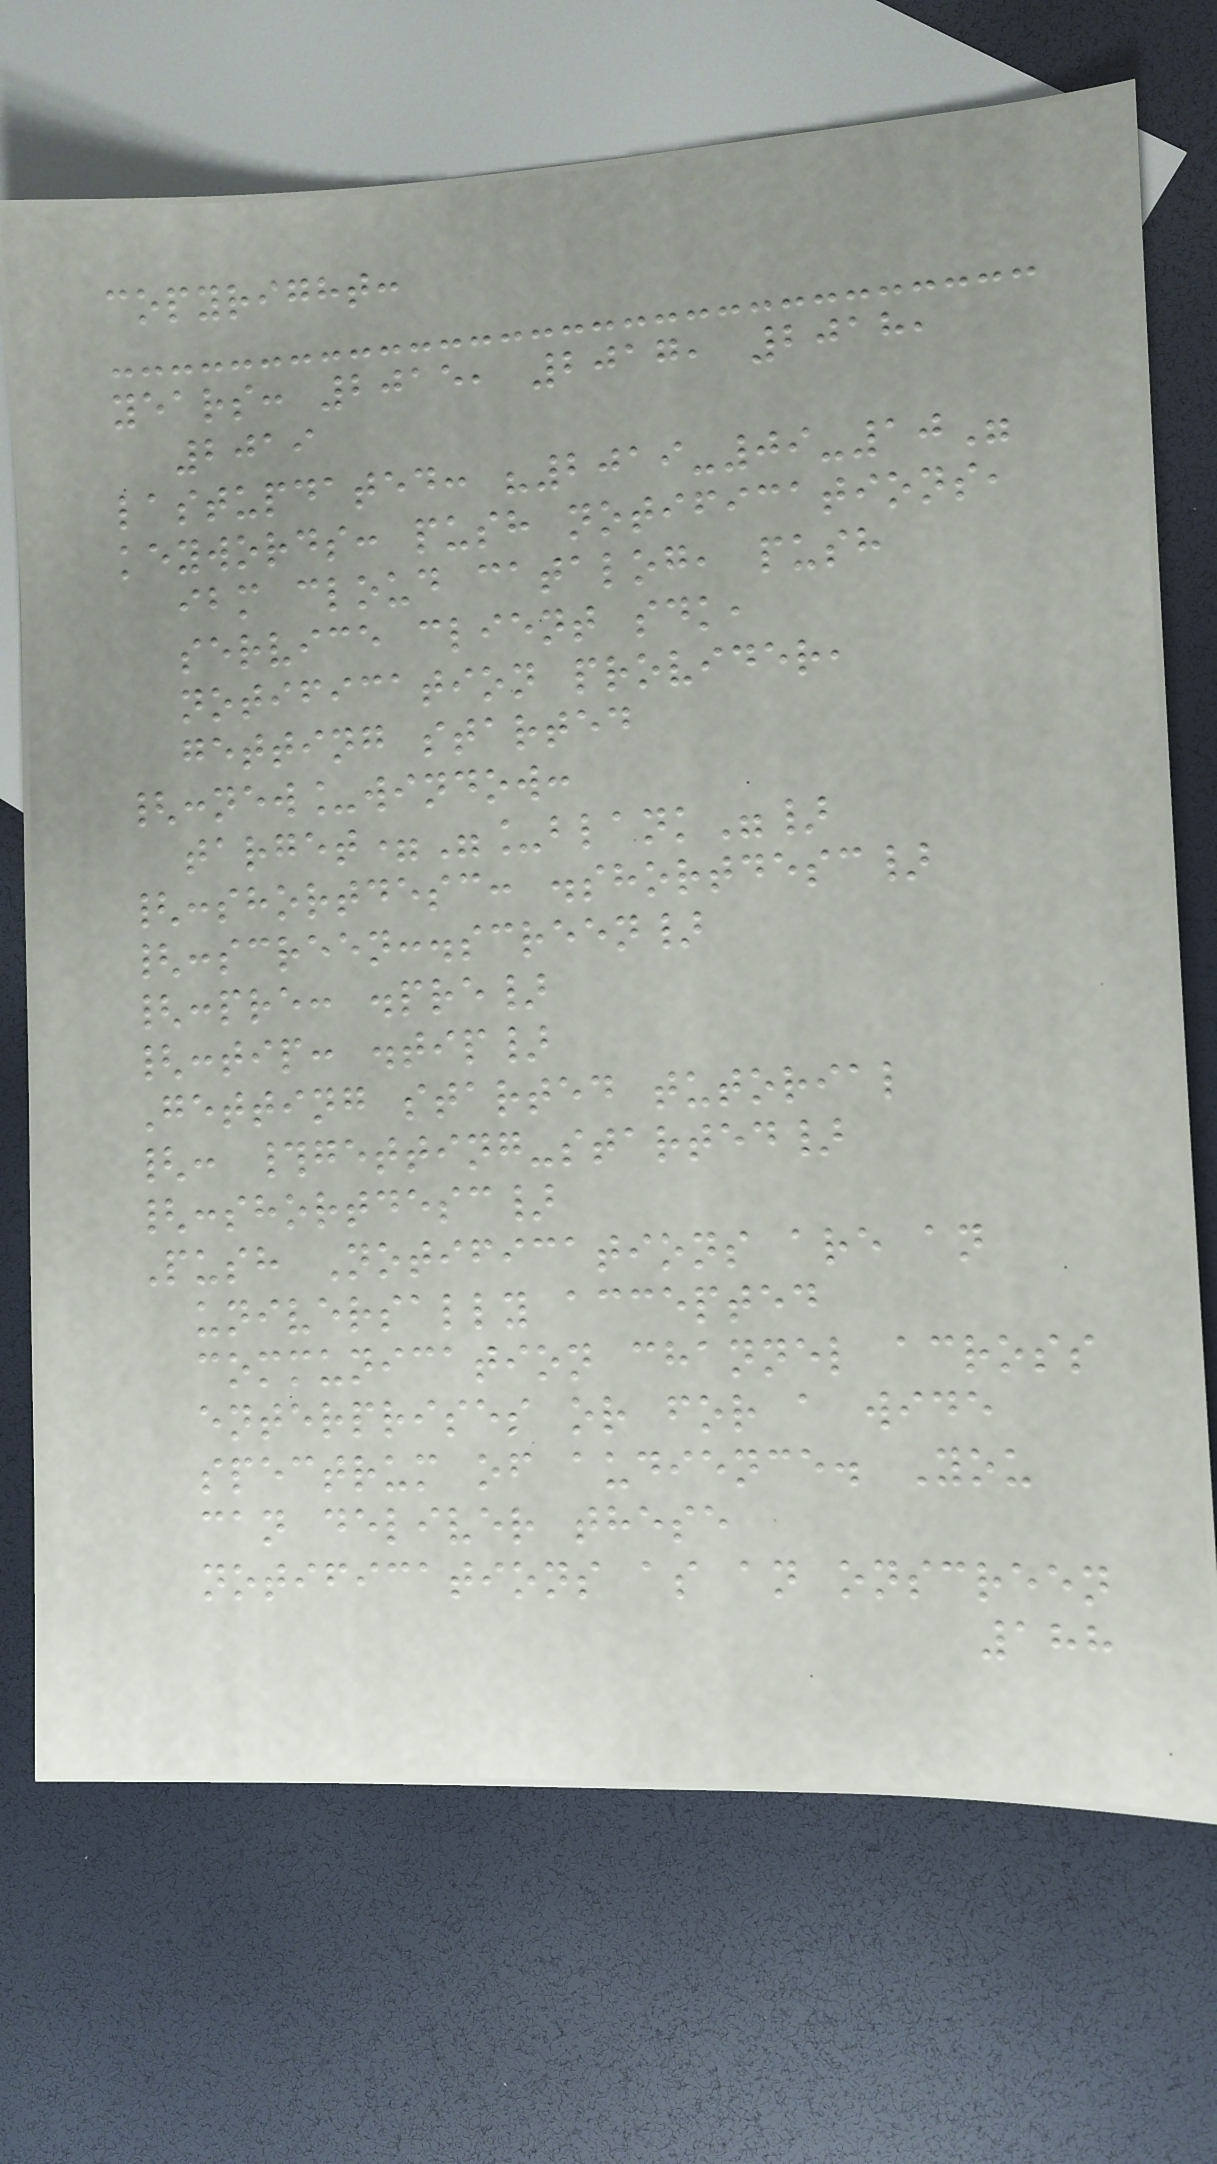copyright:
years: 2015, 2017, 2018,
2019
lastupdated: "2019-09-10"
keywords: push notifications,
ibm cloud catalog, push
service client sdk,
notification provider,
getting started
{:new_window:
target="_blank"}
{:shortdesc: .shortdesc}
{:screen:.screen}
{:pre: .pre}
{:tip: .tip}
Getting started tutorial
{: #getting-started}
{:shortdesc}
Push Notifications are an
universally accepted
communication channel across
enterprises or for a wide
spectrum of audience. You
can deliver these
notifications as an onscreen
188
